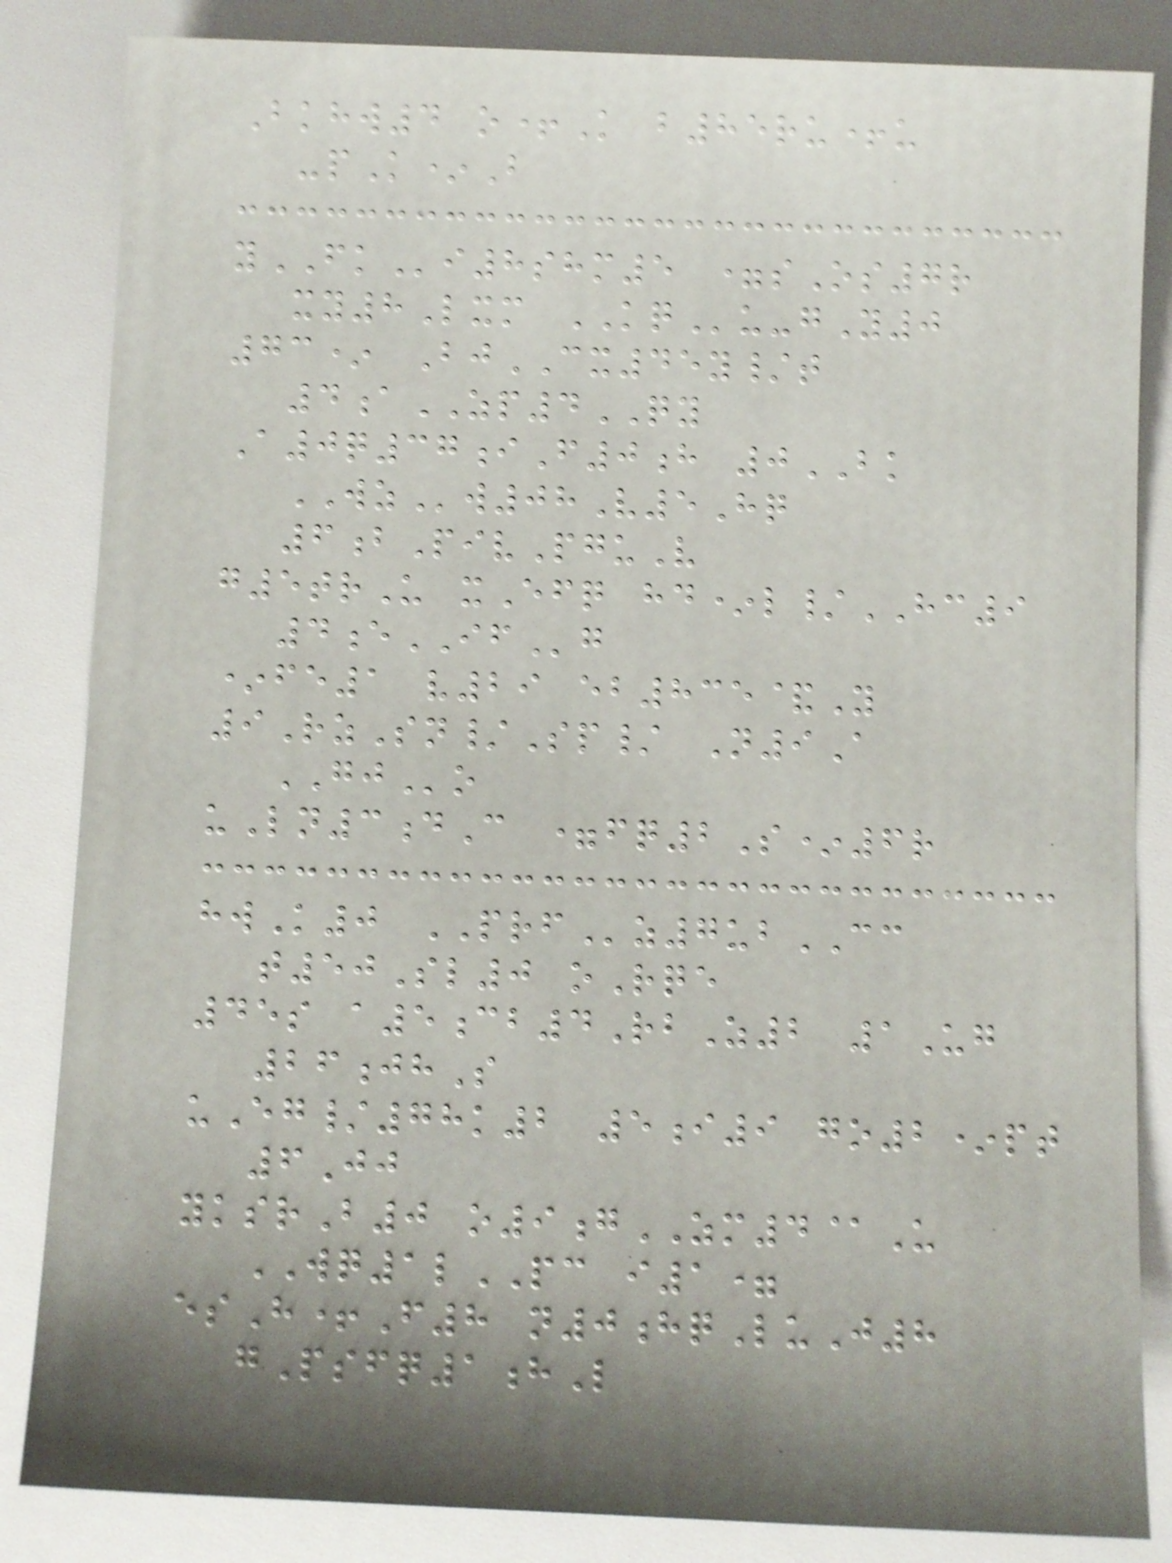Bkhw4 o+K b85ru+u
-pK*B
yFKi8shm5 =sOs7r
xy8Lxm KQu-gY0
73* BjCX45y/t
4aZP4QY
A0q37iF0h 0BK
WZw08V5Hq
6bPivPguV
g5trU xEfq hd*l/HC9
4eIFg
*fe1 v29 eb835&Y
9RzSn/Sp/ N9A
GJo
uLn3dC =fq2S*6r
hwK0 PRFz7ubCC
t50Sl0 oRqe
45s a5cb4RbZ2 1Ug
26jhS
uEg/78k2 5i9 go2*pt
6Jj
yksrB0 o9gZM4@U
WQ1lPC i1=
esH+F8 n0hqLuJ8
gPsfq1hL
